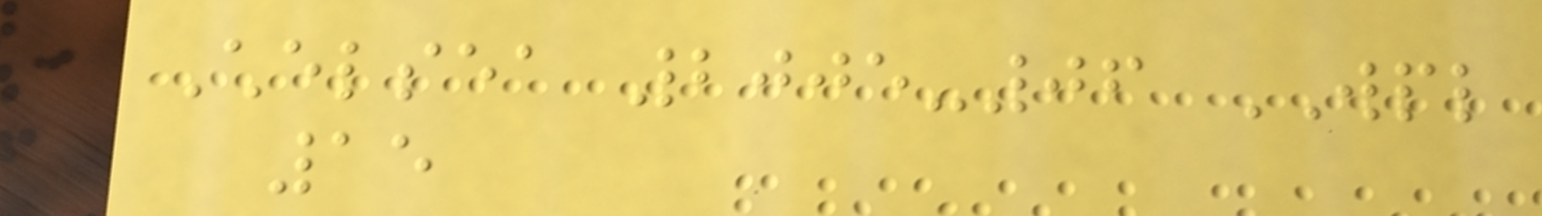Chelsea 2005-06 WPL
15
